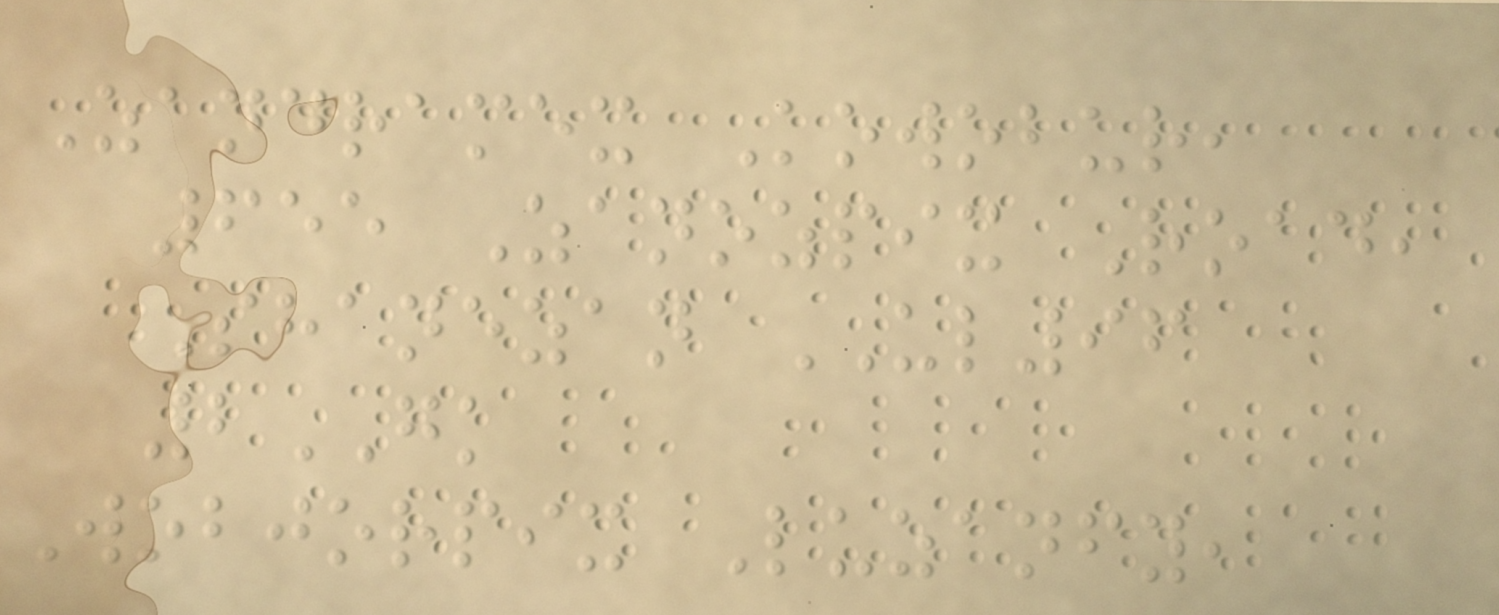Zandramex Kowobur,
655 Zanozpix Road,
Shanezan UL96
2GK
Wobjorpix Luzanfy,
